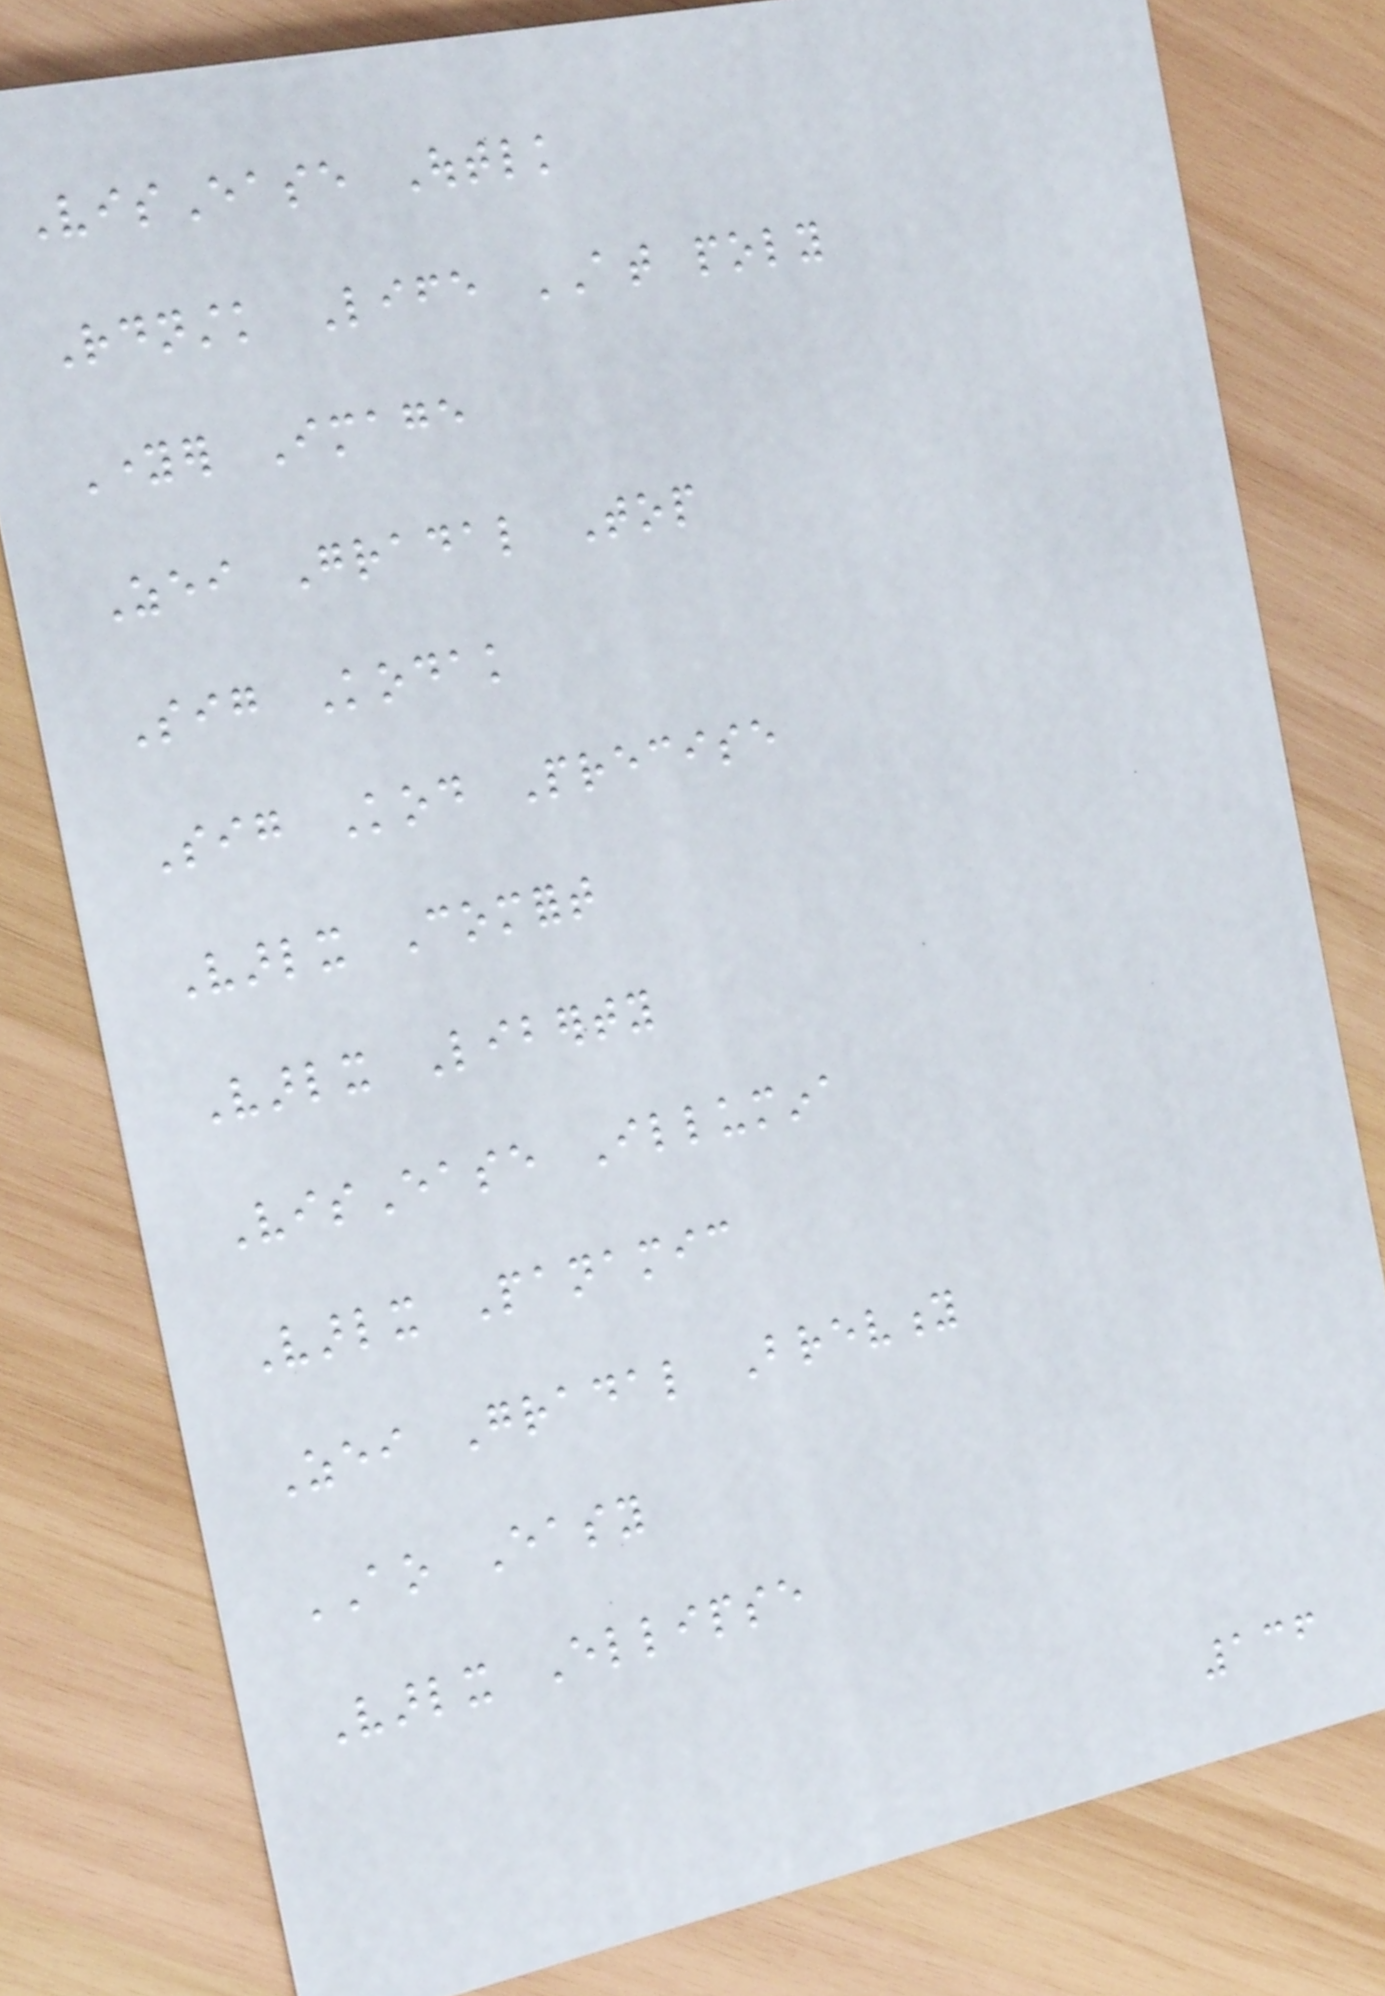VisEase Outlk
Rdnstk Life AT poly
Younger Image
Zei Gradal Top
Sig Kodak
Sig Kod Precise
Varlx Comfort
Varlx Liberty
VisEase Illumina
Varlx Panamic
Zei Gradal Brevity
AO Easy
Varlx Ellipse
136
